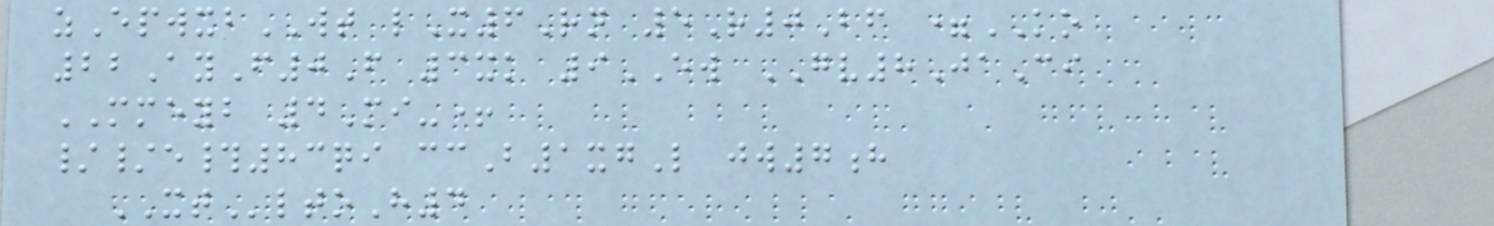zEpwxbWT lX6Rn 5R0Bf =KO
22AyF0F 3xk 9EW GV8JaCi
MMEYB 4Mi-+
//e#83qi ccB1xgL jw7h
XTltoH4
